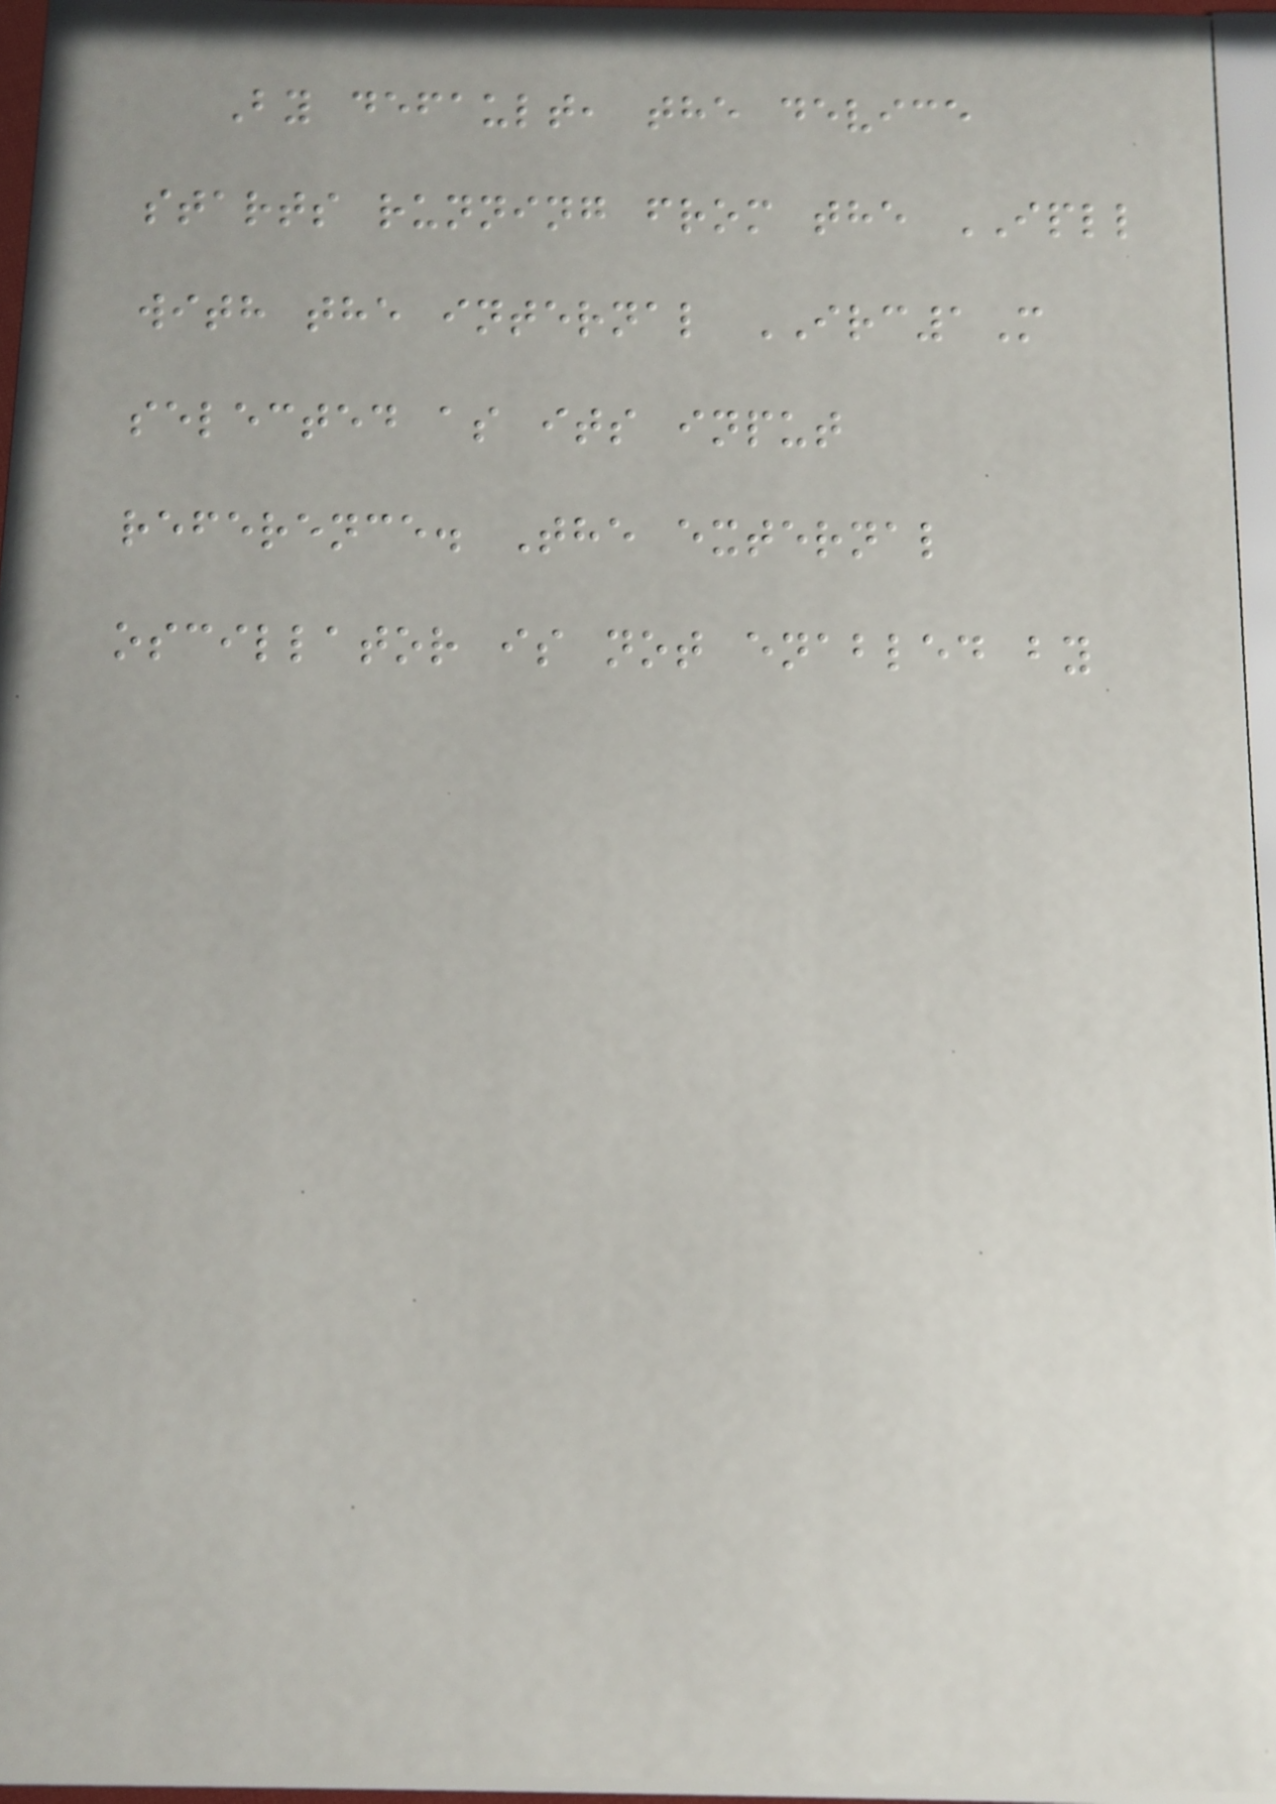By default, the device
starts running from the IPLL
with the internal IRC1M
selected as its input
reference. The external
oscillator is not enabled by
